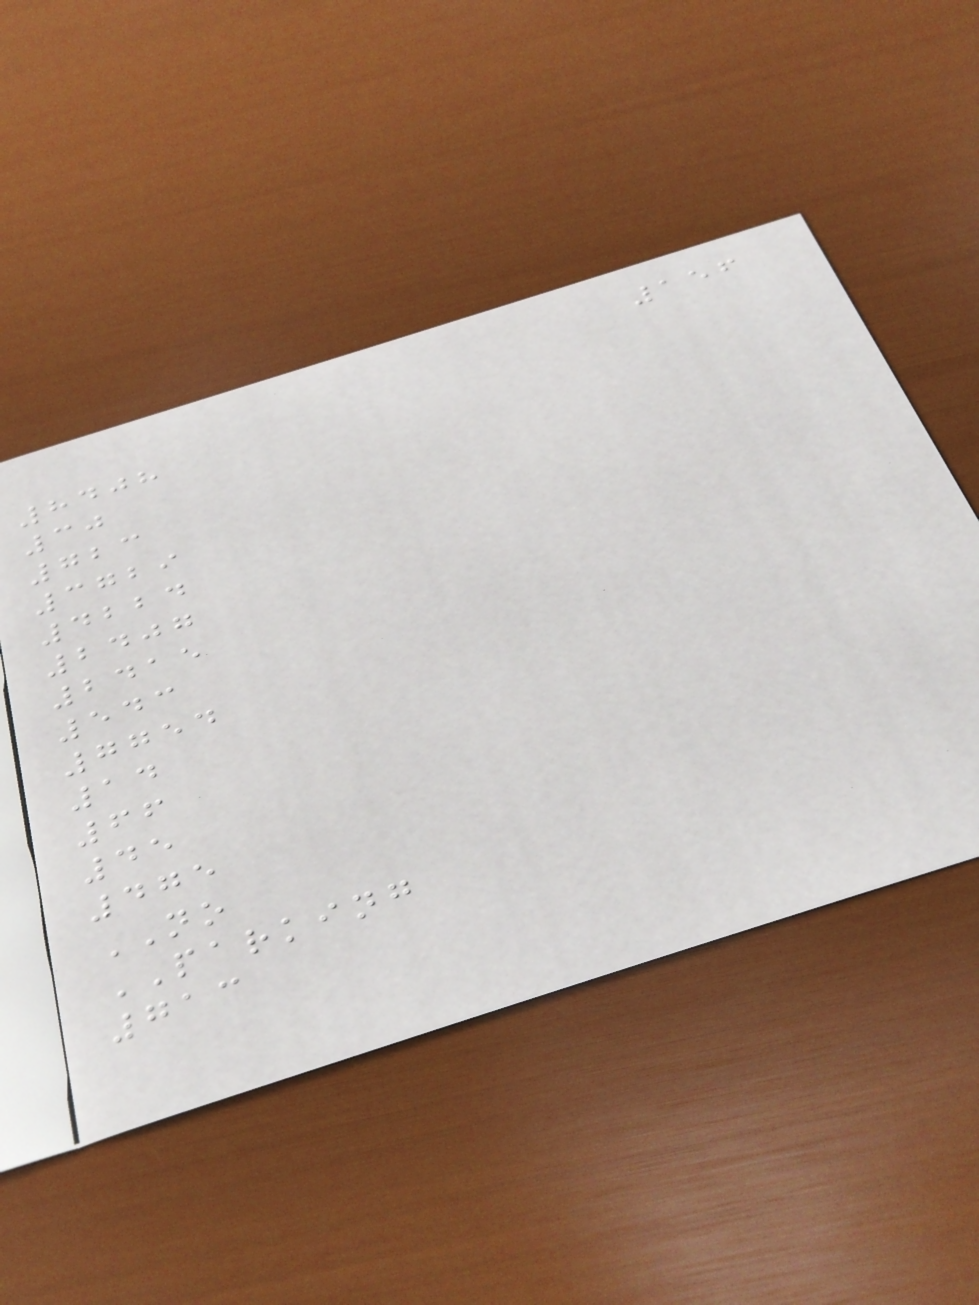156
8408
30
723
3729
4224
2407
2415
543
7754
14
66
45
475
NO
PARKING
713
